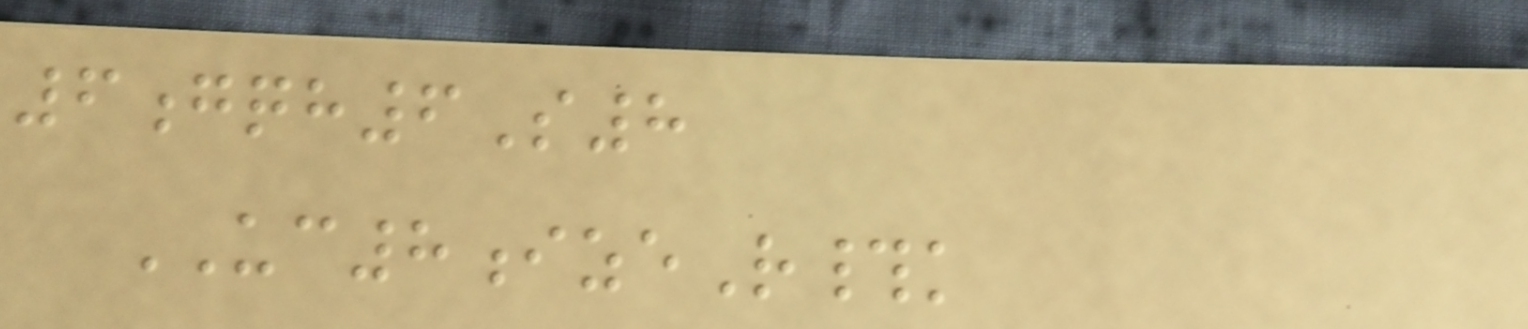6gqh6S8
UC8izeR#k
